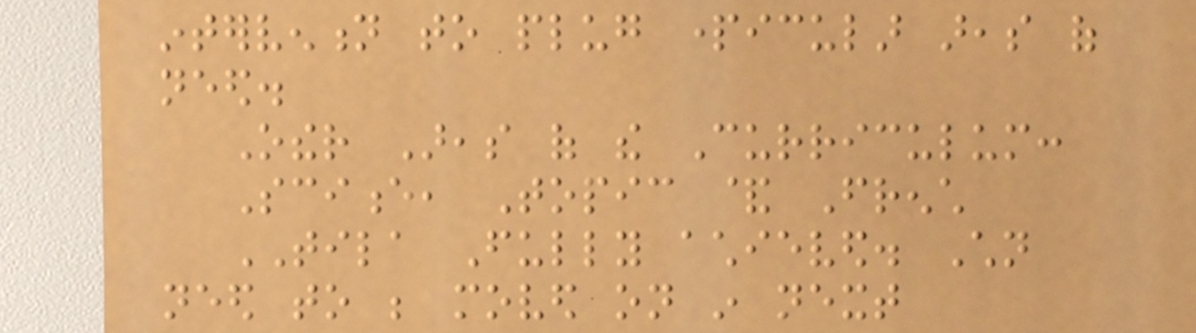intervention to plug particular areas of
need.
Other Areas of the Curriculum:
Science, Topic & French
TILA Fully achieved. Children
need to be moved on in next
